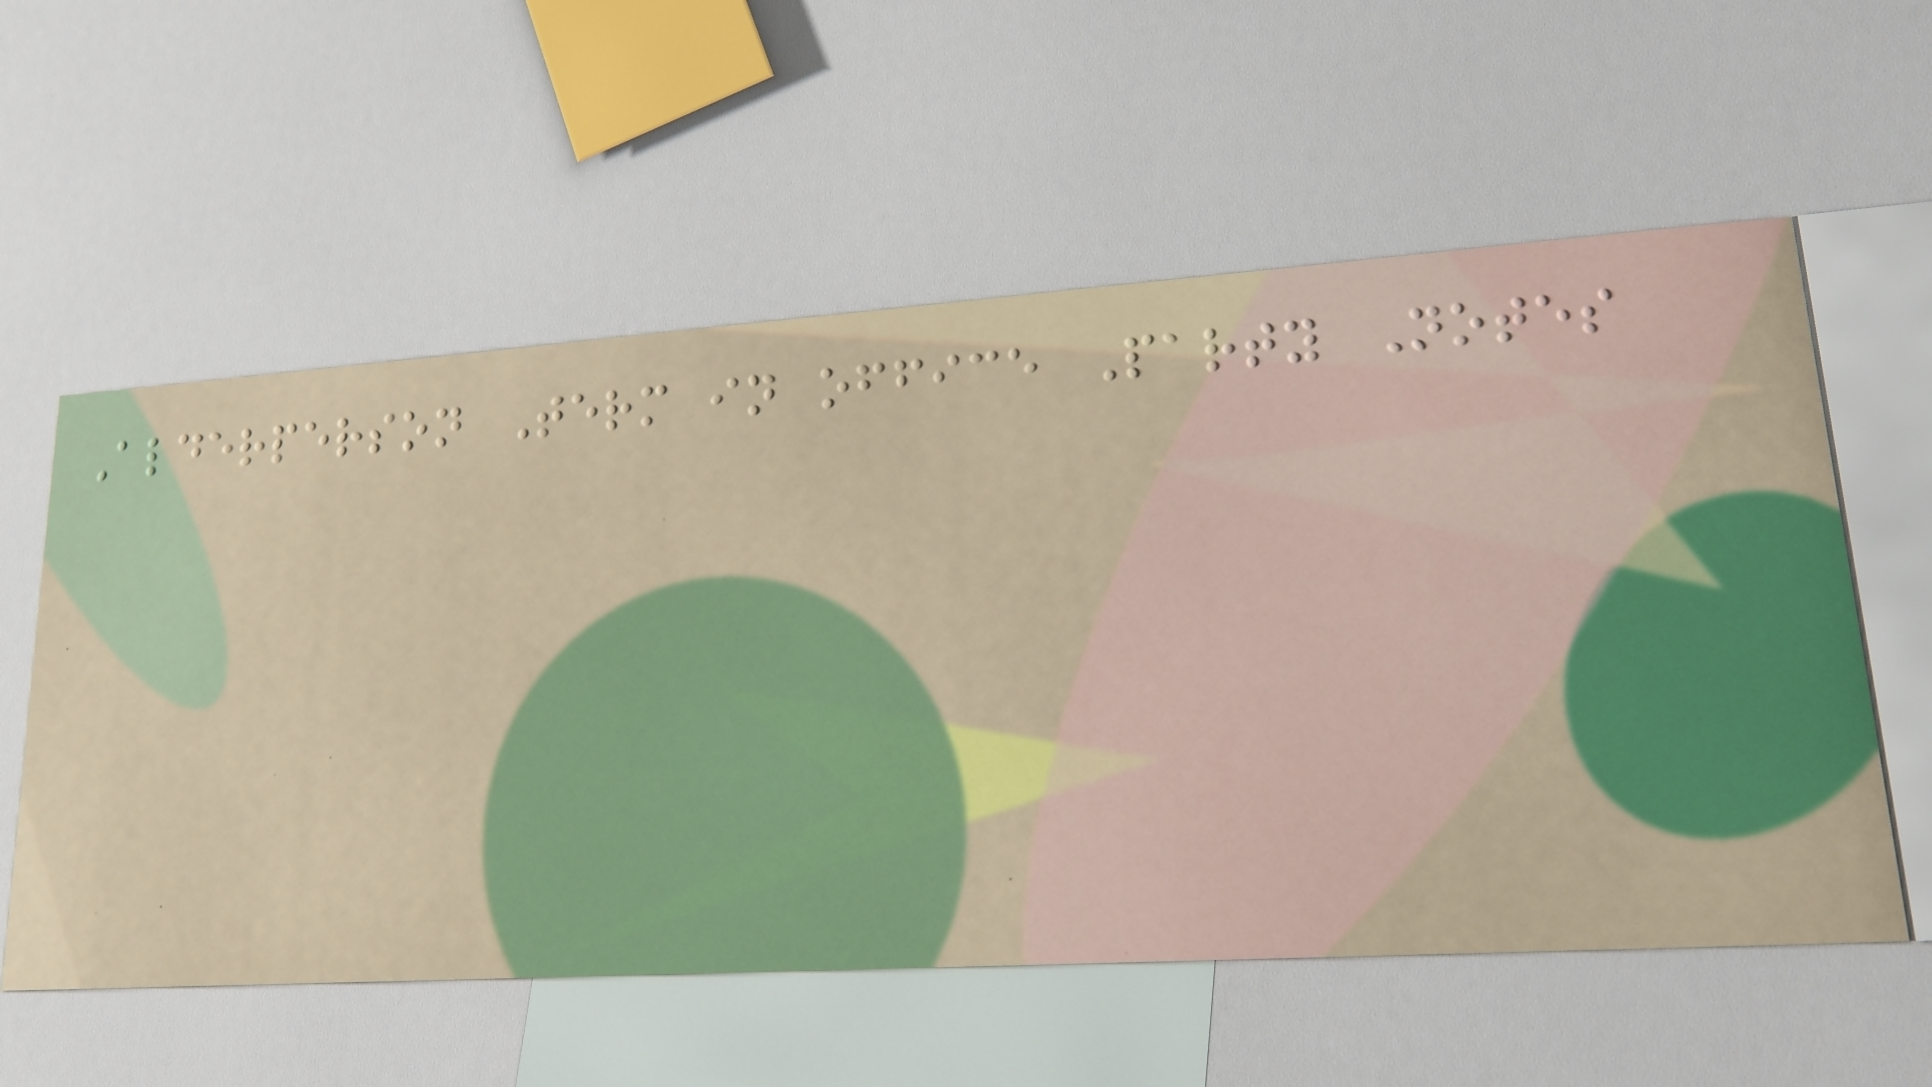Alderperson Term in office Party Notes
